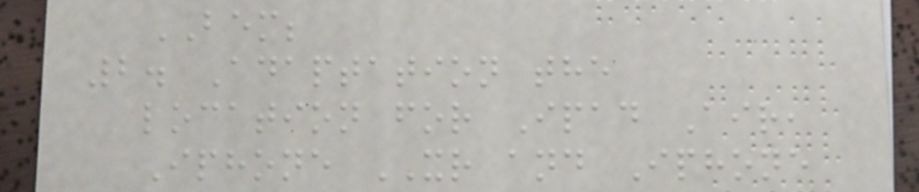BEM;
2. Adaptation the
location for Ipad Air,
Iphone XR and Iphone
